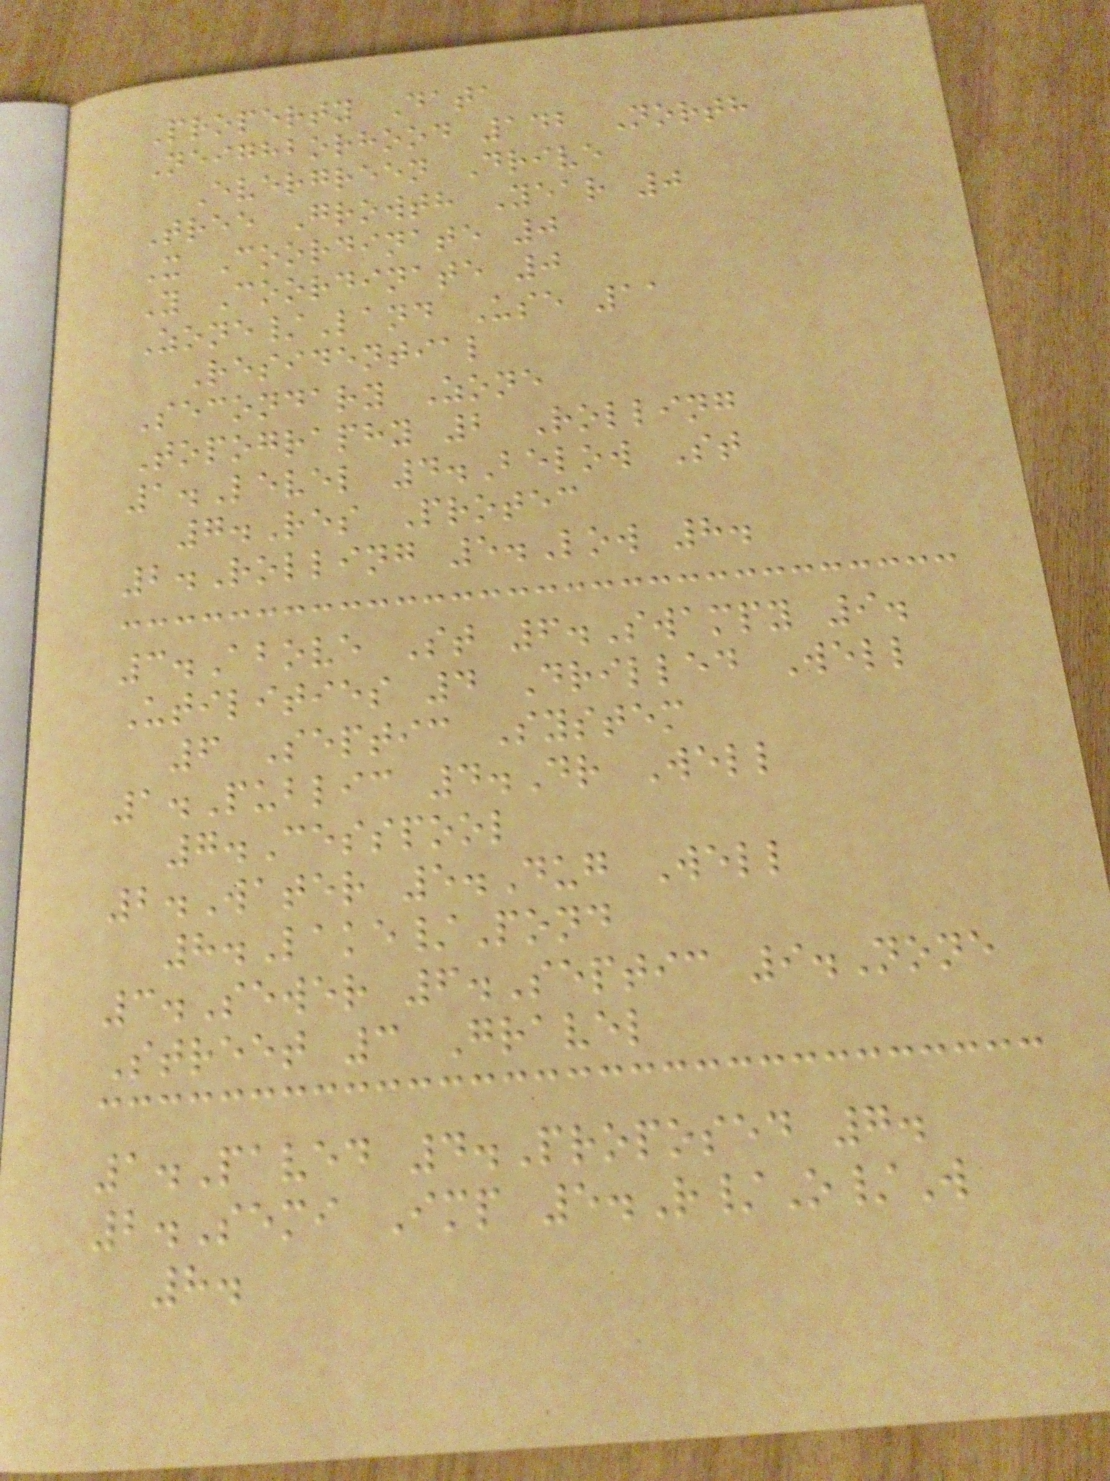Property Data
Neighborhood 142 North
Evergreen Drive
Tree Growth Year 0
X Coordinate 0
Y Coordinate 0
Zone/Land Use 11
Residential
Secondary Zone
Topography 2 Rolling
1.Level 4.Below St
7.Res Protec
2.Rolling 5.Low 8.
3.Above St 6.Swampy 9.
Utilities 4 Drilled Well
6 Septic System
1.Public 4.Dr Well
7.Cesspool
2.Water 5.Dug Well
8.Lake/Pond
3.Sewer 6.Septic 9.None
Street 3 Gravel
1.Paved 4.Proposed 7.
2.Semi Imp 5.R/O/W
8.
